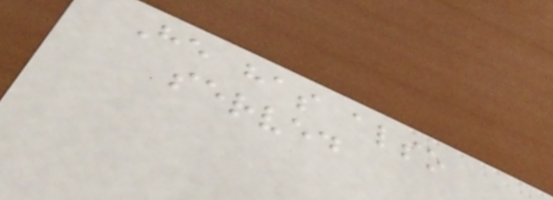He has also
served
